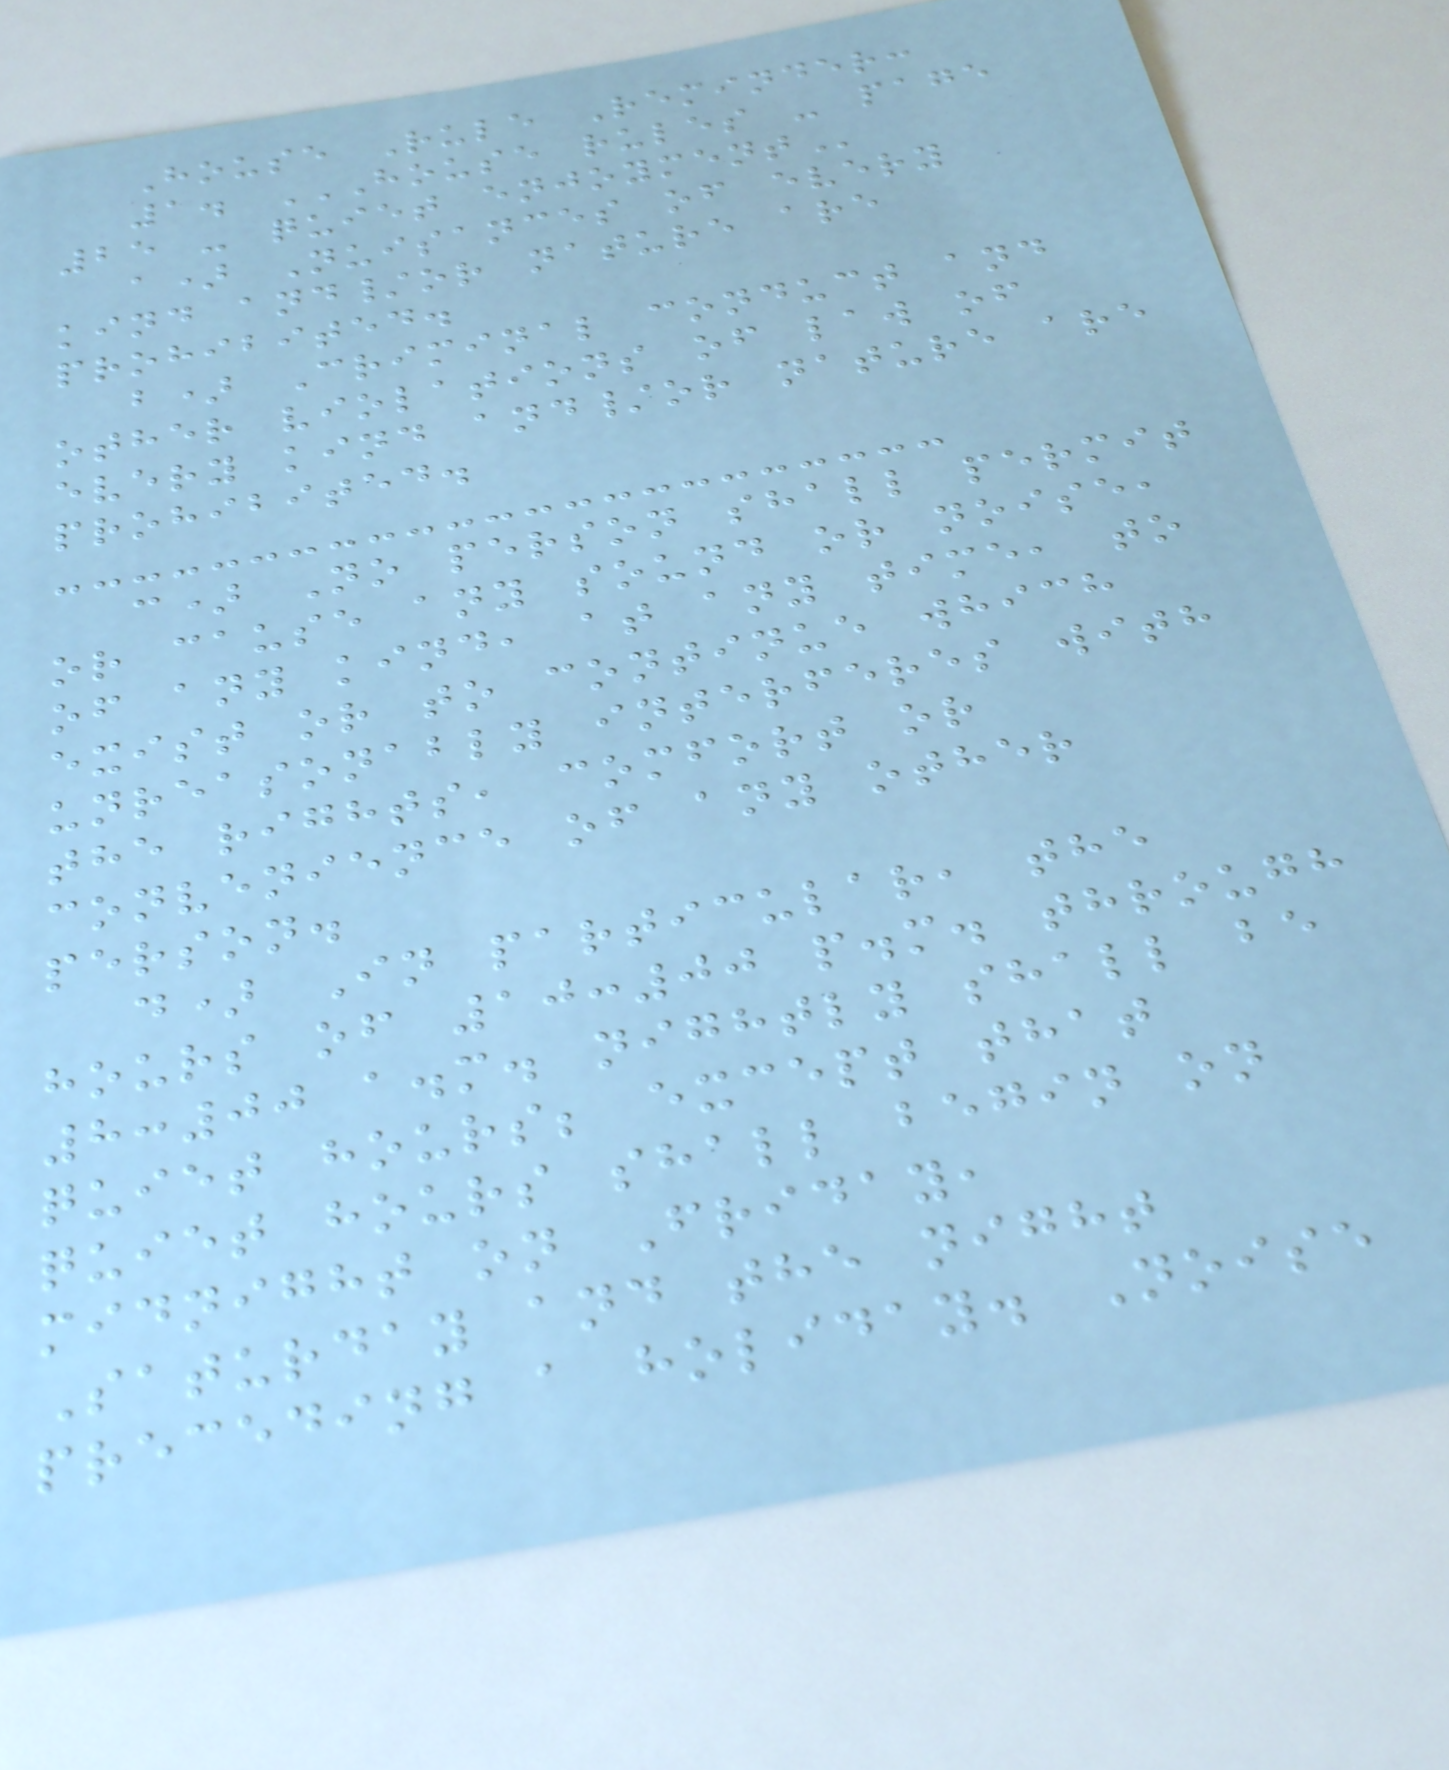House Rule Reminder:
1. HOUSE RULES - PAGE
25 - QUIET ENJOYMENT
a) Nuisances of every
kind and/or nature are
prohibited.
b) Criminal conduct and
other violations of law of
every kind and/or nature are
prohibited.
c) No person shall permit
or cause any sound or noise,
of any kind, at any time, to
exist or to continue which
unreasonably interferes with
the rights, comfort or
convenience of any other
person.
d) In particular, the
hours of 10:00 p.m. through
8:00 a.m. nightly shall be
quiet hours; except that
quiet hours shall begin on
midnight on Friday,
Saturday and the night
preceding a holiday. Noise
